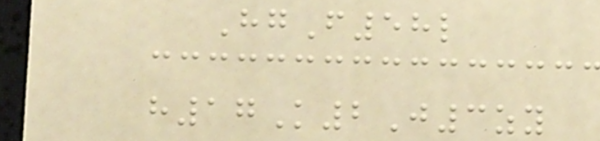HgF58l
h17K2J3zy
